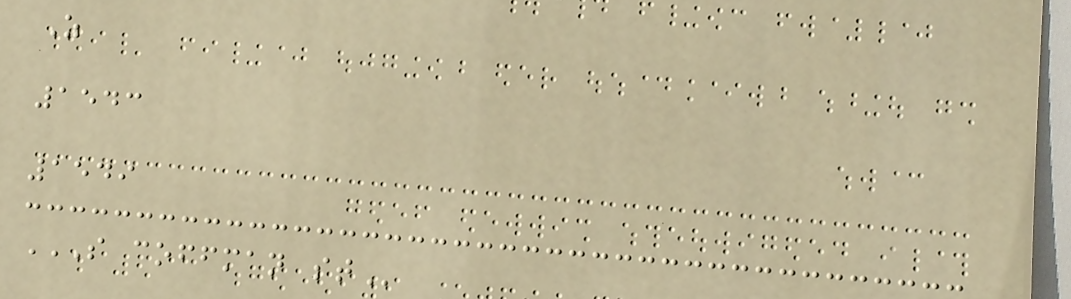Z
1543
1549
S COFFMAN ST
